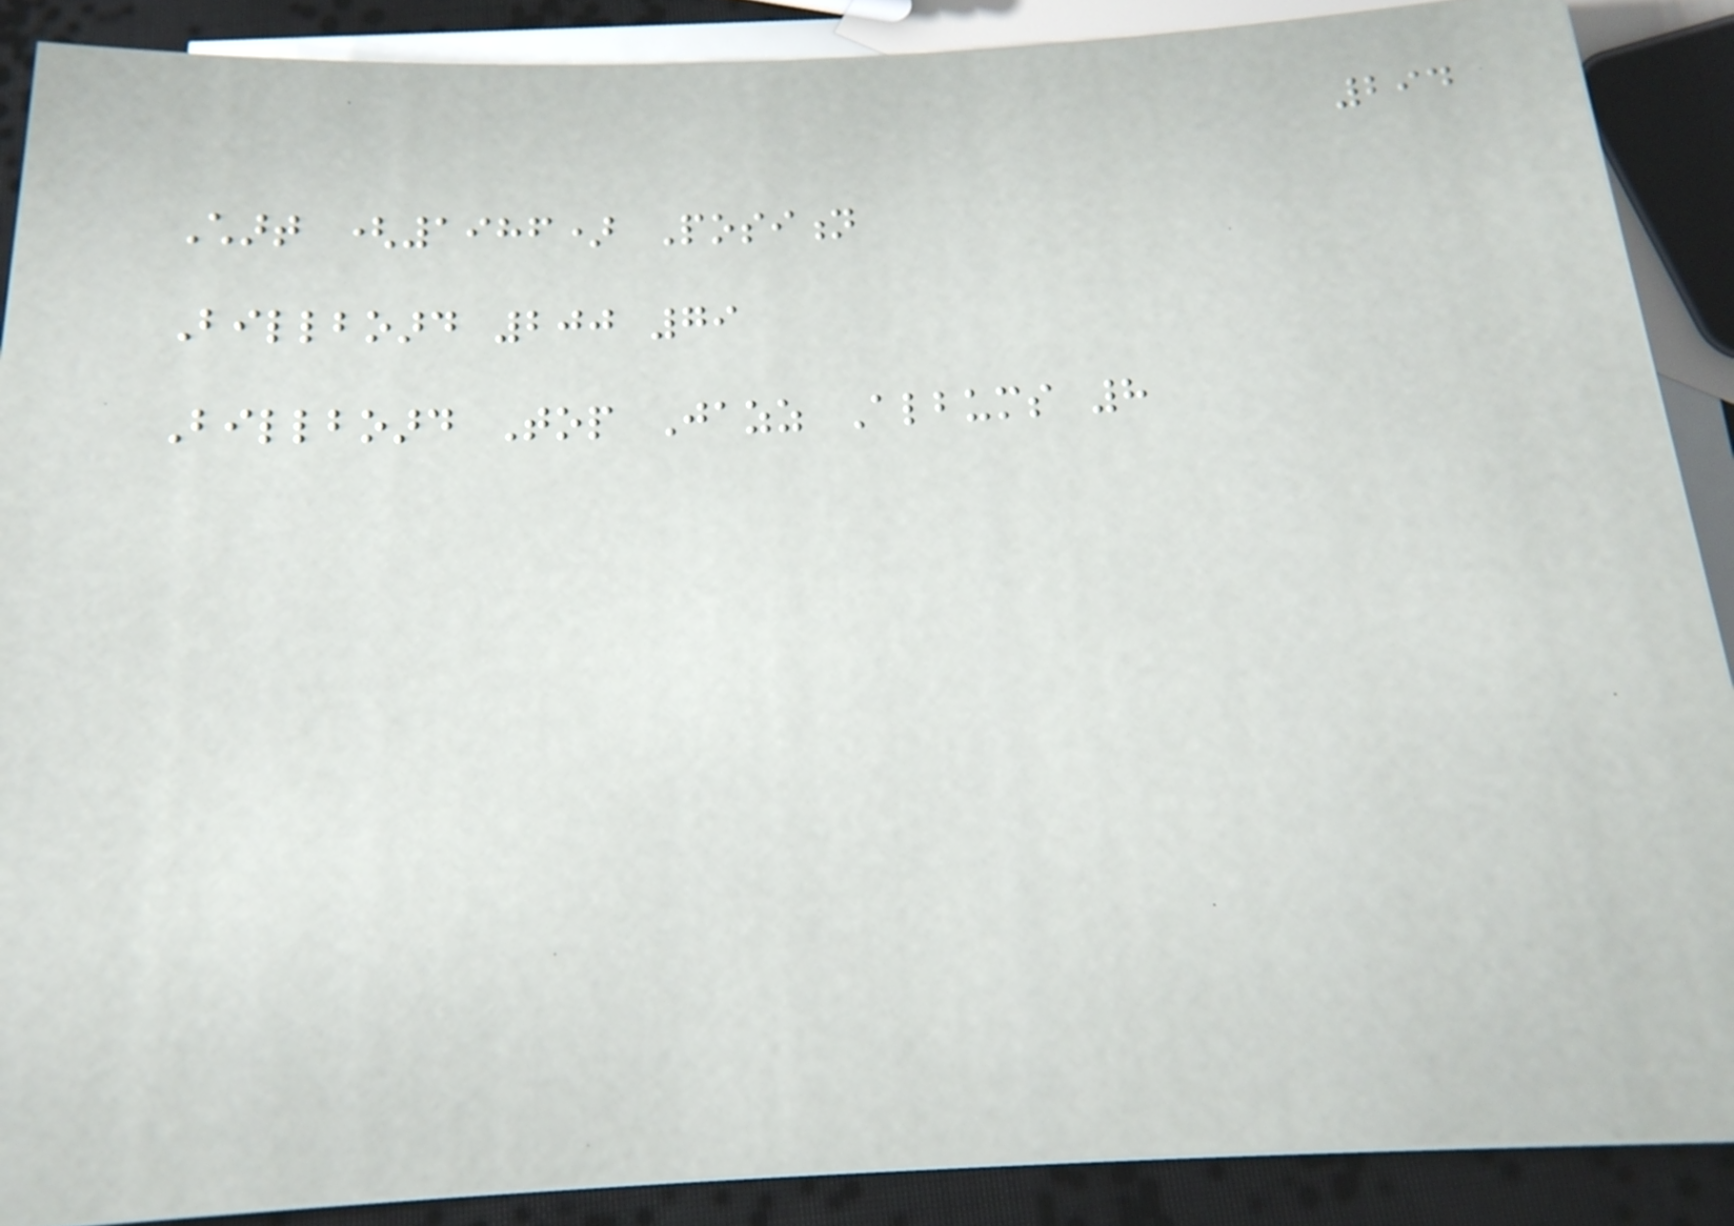294
Chart (1986) Position
Billboard 200 79
Billboard Top Jazz Albums 8
